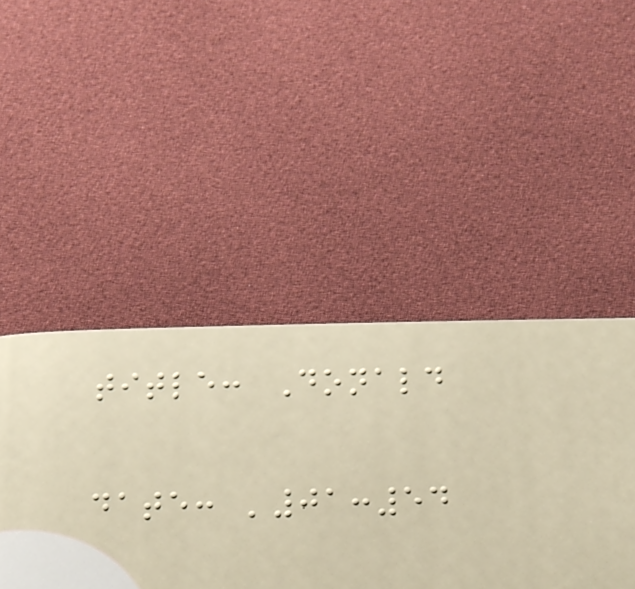title: Donald
date: '01:54
